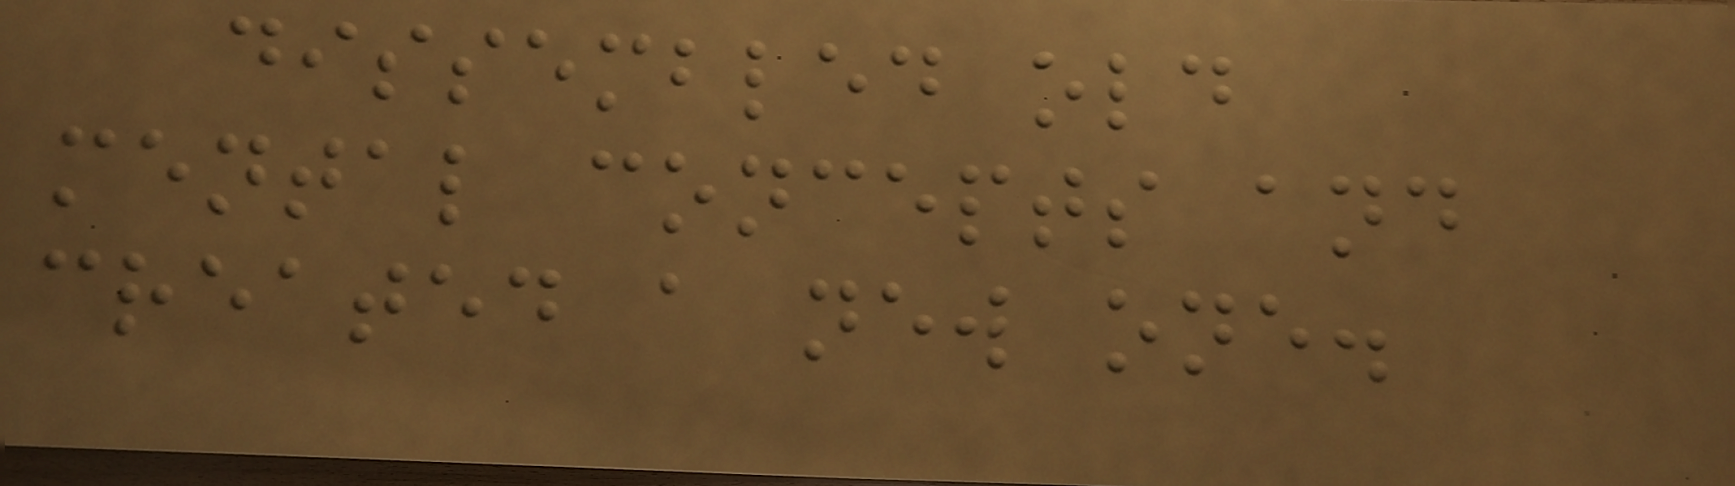dissembled old
mental concepts and
created a new one.
